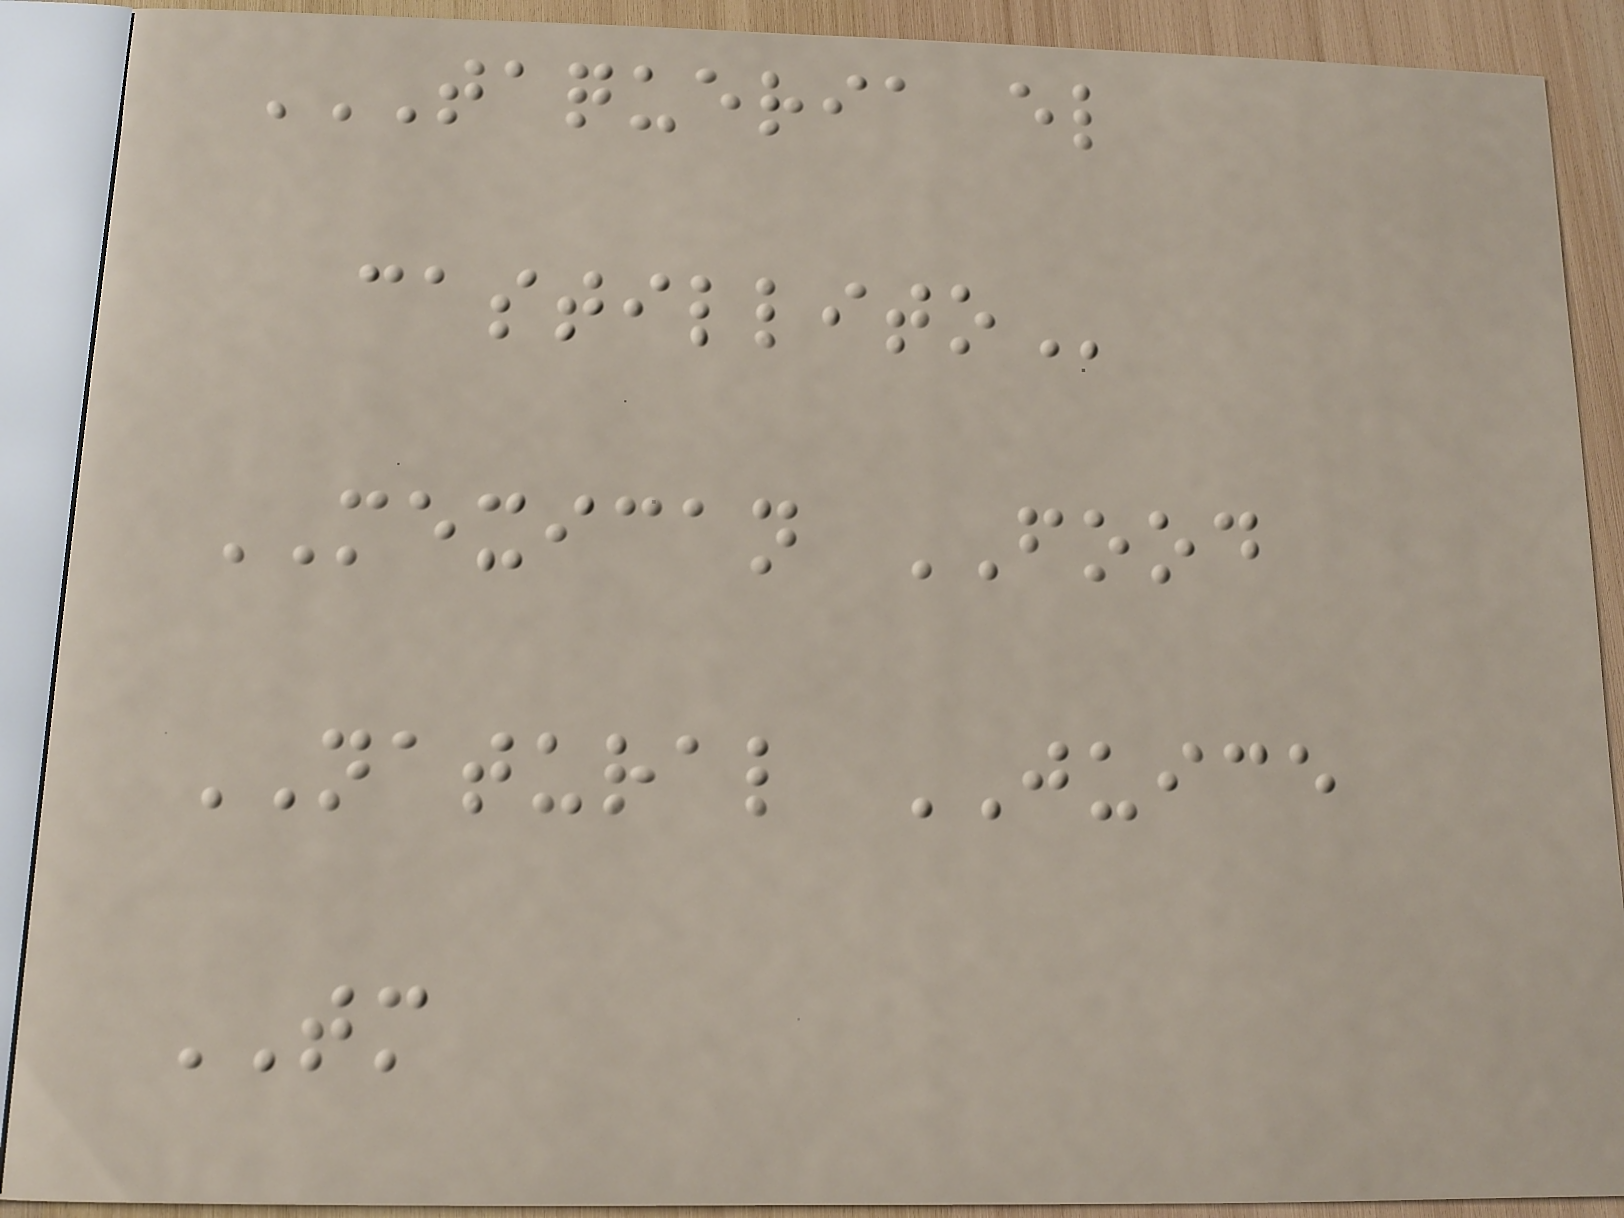TAQUERIA EL
CASTILLITO
MEXICAN FOOD
NATURAL JUICE
TM
